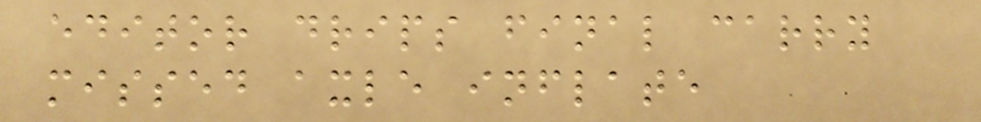editor drips final carry
missed axle inflate
